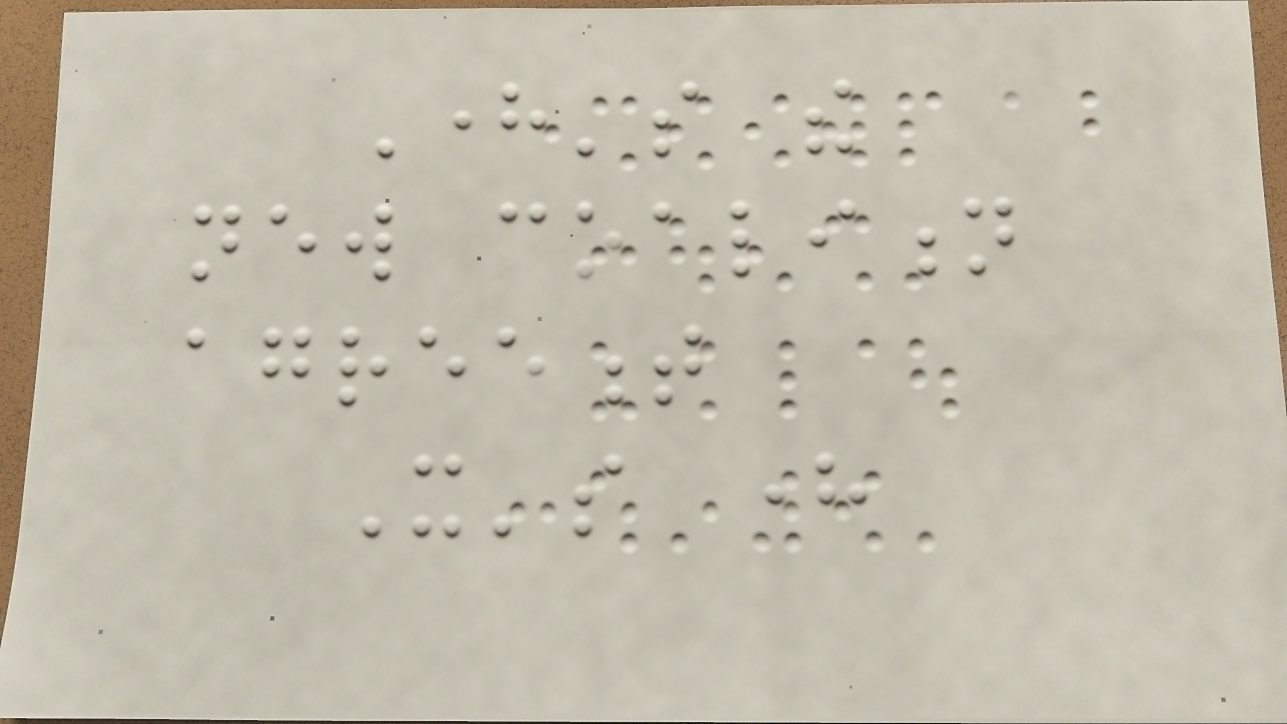Here's the
new coalition
agreement
It's here
